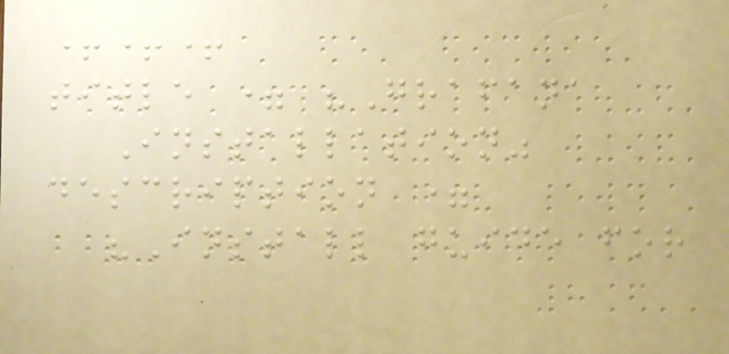+++
title = "Grafana
Installation"
description =
"Install guide for
